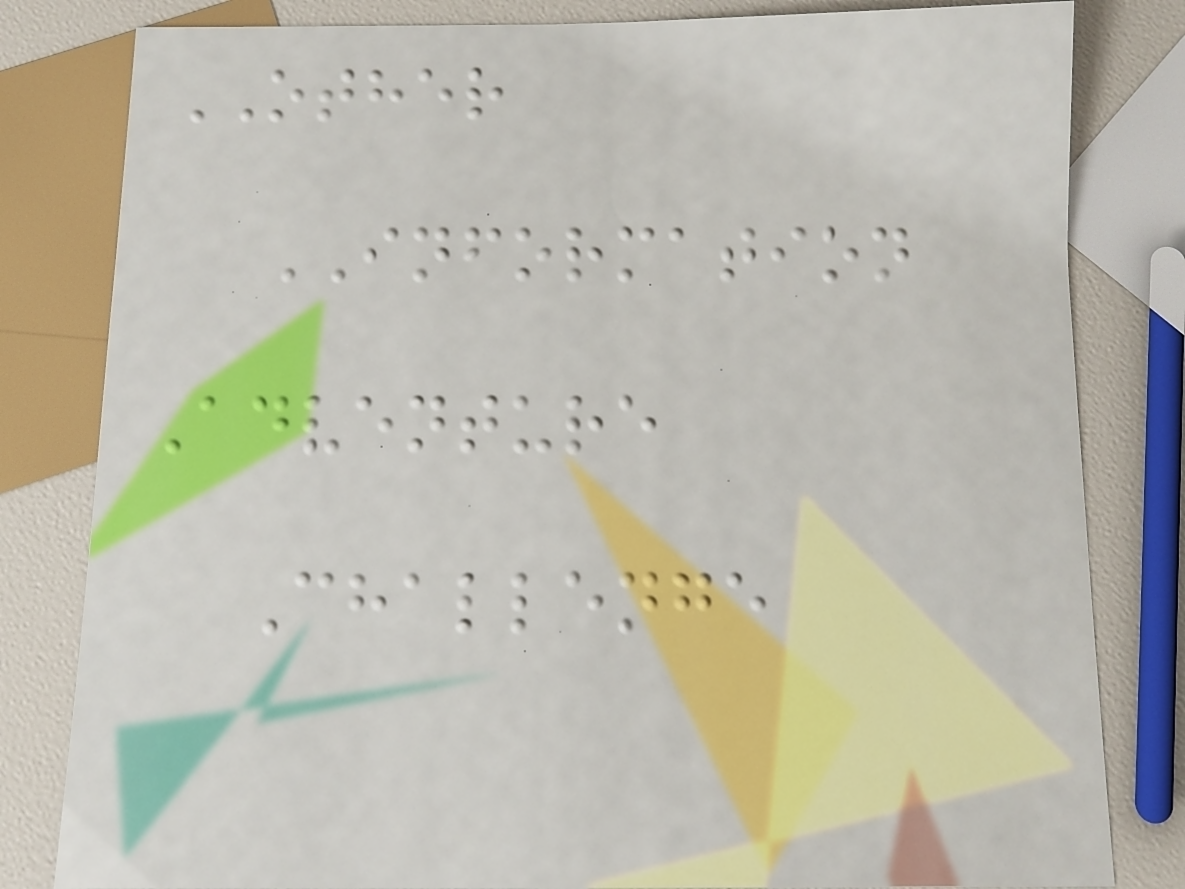OTHER
INFORMATION
Adventure
Challenge
